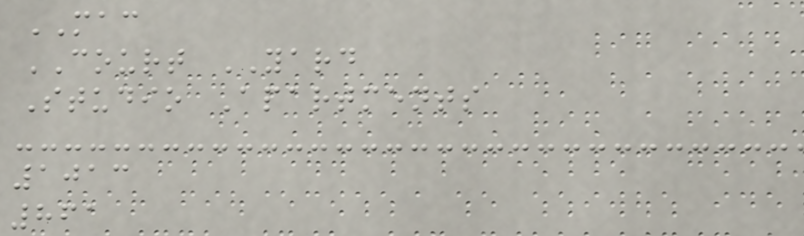MAC
COURT YARD
Studio Apartments
1013
861
